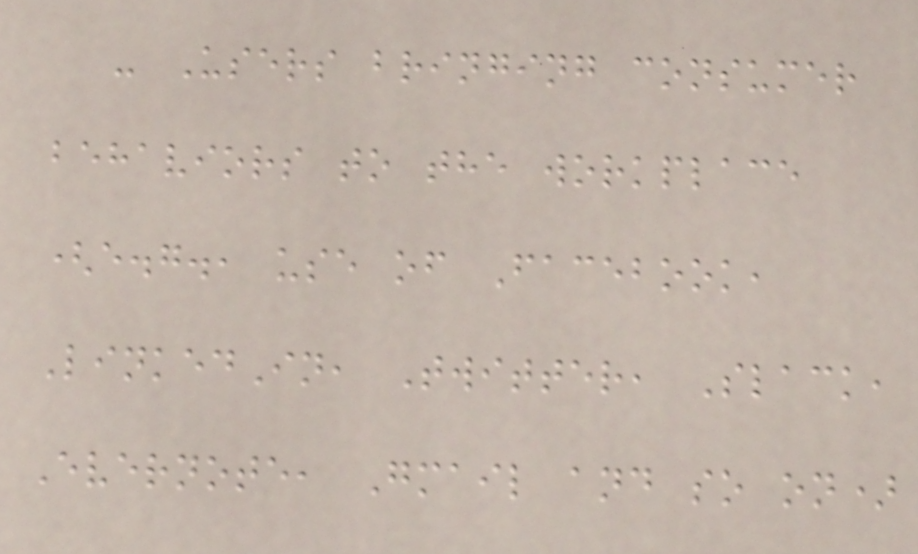- Users bringing consumer
behaviors to the workplace
(e.g., use of Facebook,
LinkedIn, Twitter, Slack,
Evernote, Gmail and so on)
